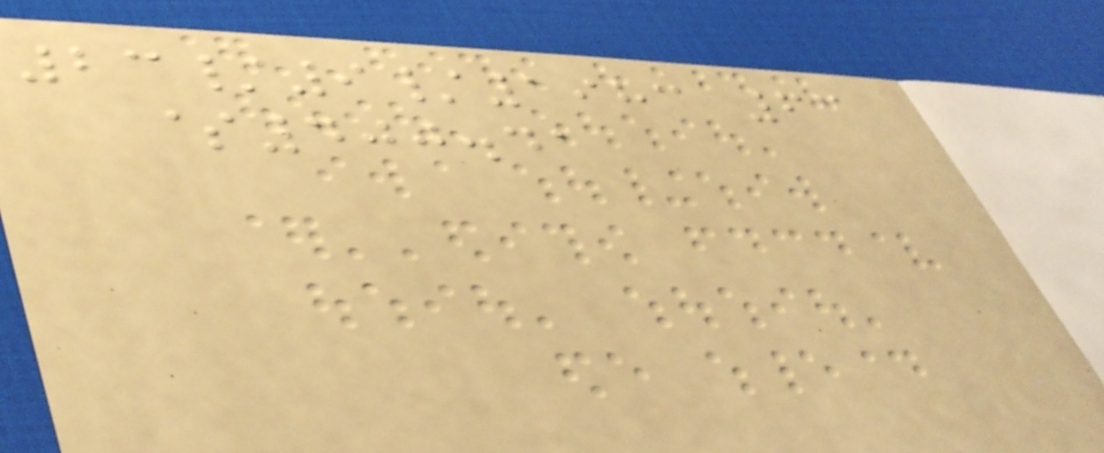23/9/1983 63
$400.41
